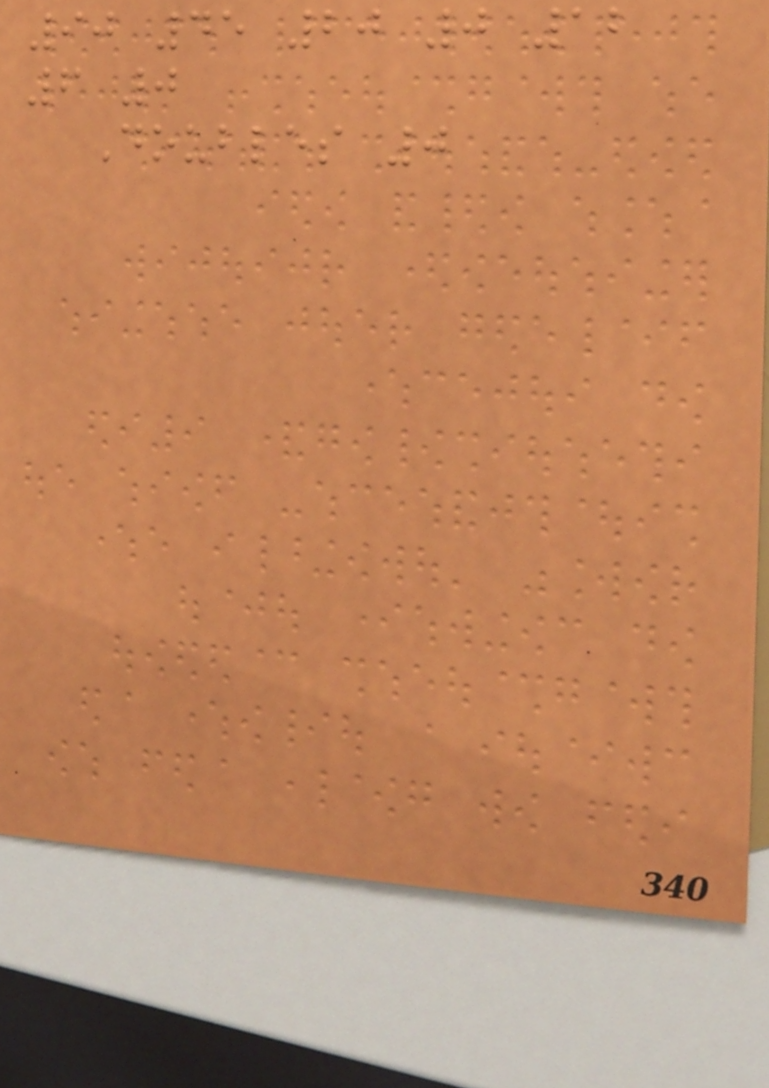90 45 20 0 12
6 0
Doubles 0
